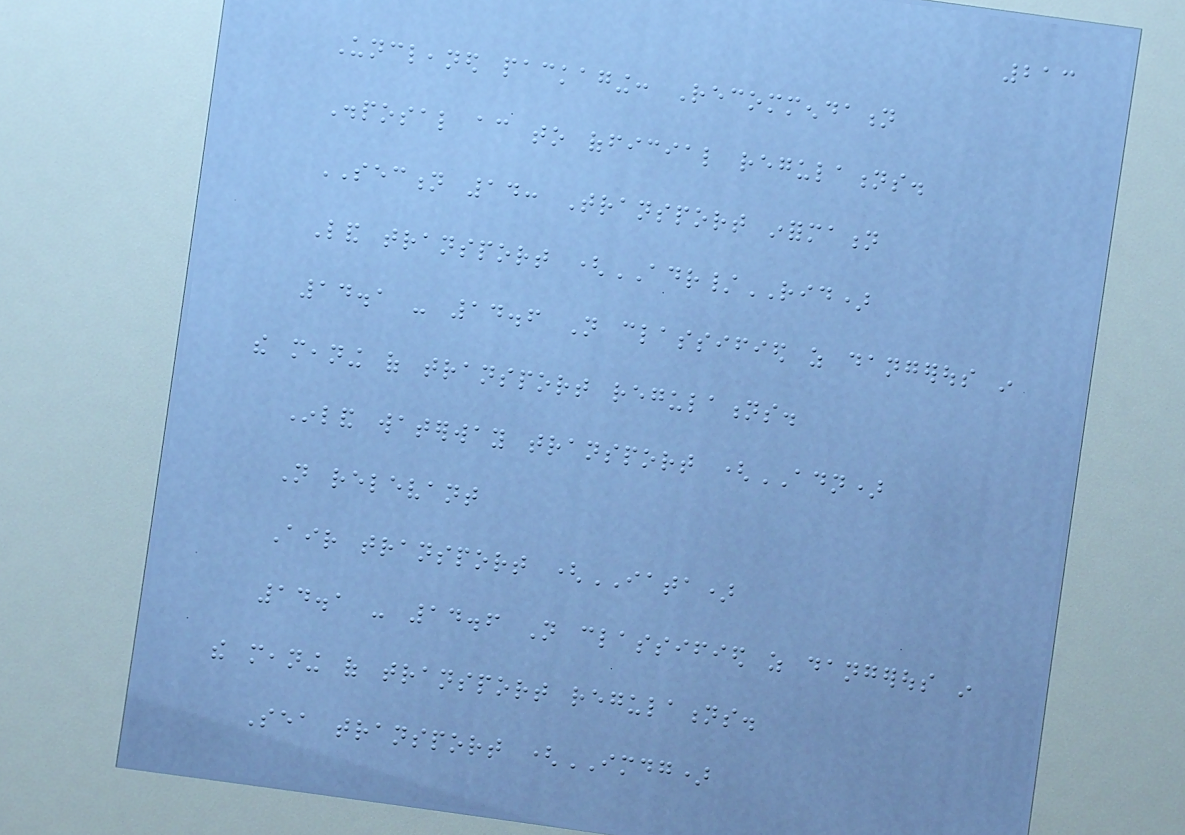213
Uncleaned packaging: Recommendation
Disposal according to official regulations.
SECTION 14: Transport information
Land transport (ADR/RID)
14.1 - 14.6 Not classified as dangerous in
the meaning of transport regulations.
Inland waterway transport (ADN)
Not relevant
Air transport (IATA)
14.1 - 14.6 Not classified as dangerous in
the meaning of transport regulations.
Sea transport (IMDG)
